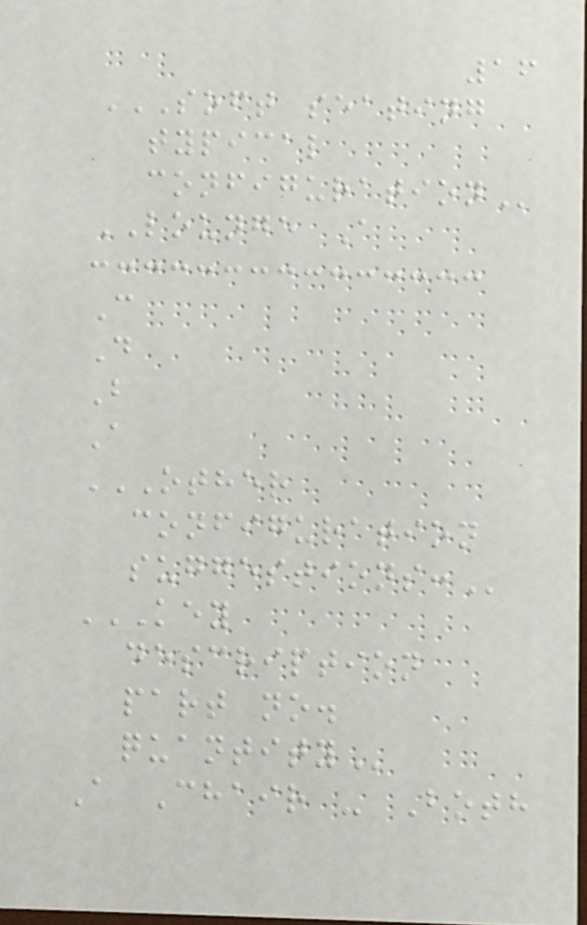16
SOFT SEATING
TYPICAL
CONFIGURATION
LOUNGE A
C
D
B
A
OTHER
CONFIGURATION
SUGGESTIONS:
KEY
DESCRIPTION
PART NO.
QUANTITY
A Chair - Both
